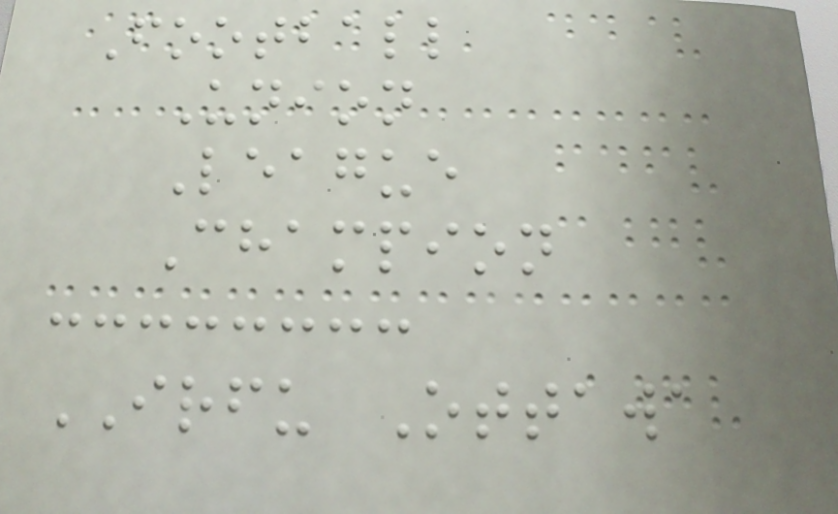Football
Union
League
Champion
IRFU Ottawa
